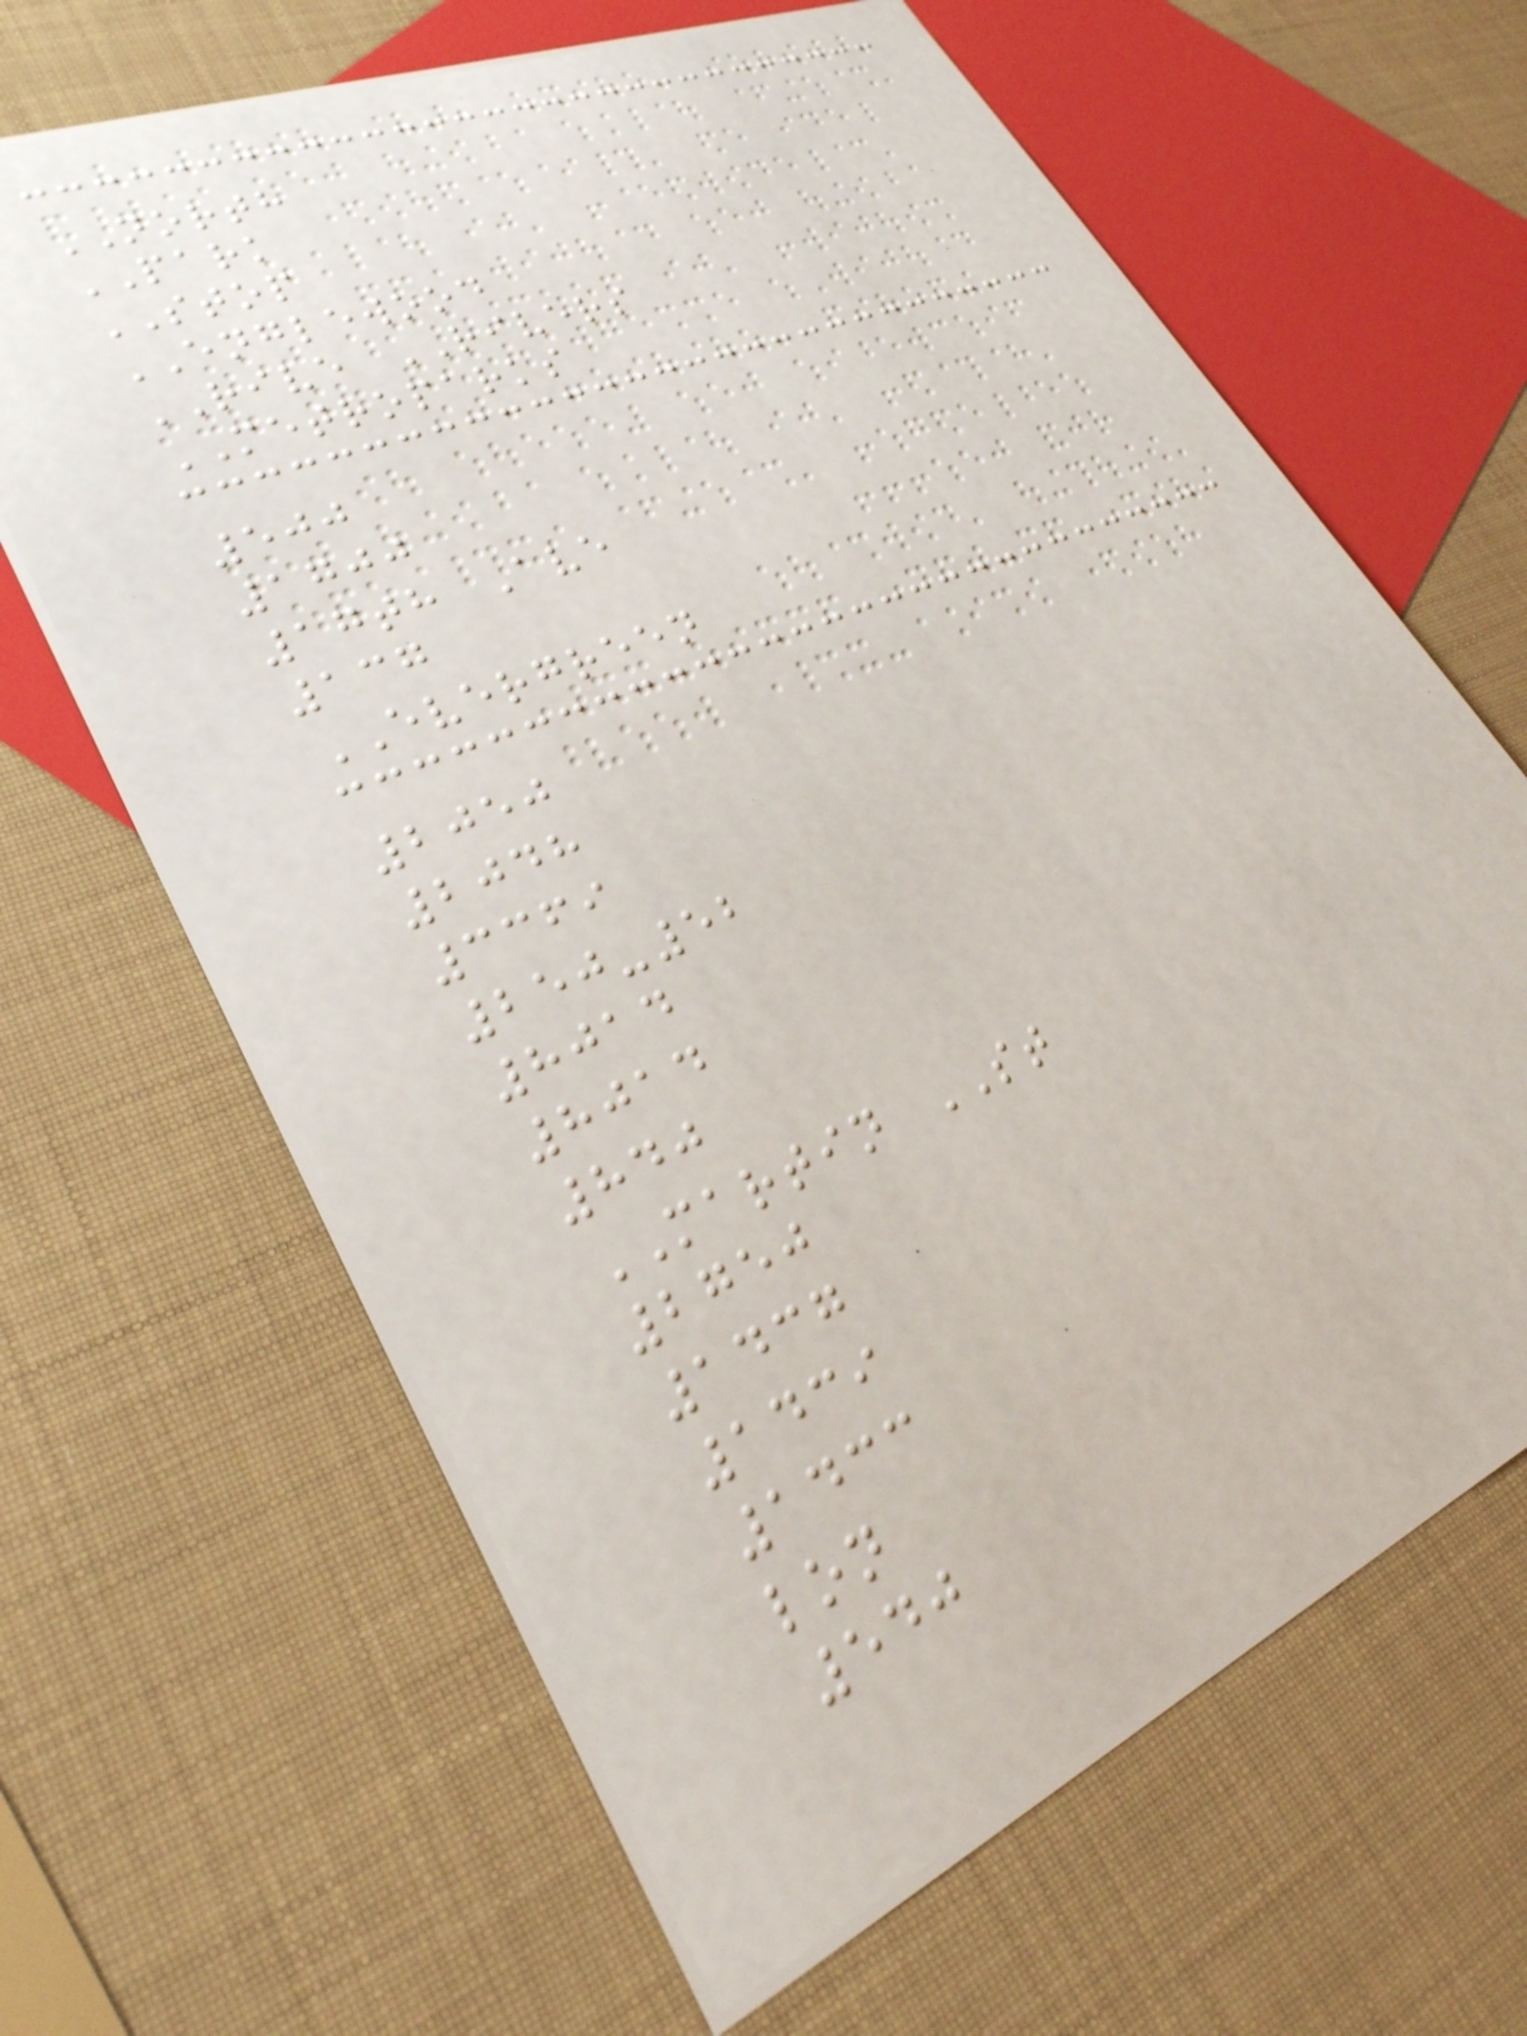NORTH
PARK
STOP
ENGLEWOOD
RIVE RIVERS
METROPARKS
500
1700
17th Ave
137
EVERGREEN
2050
2048
3369
250-52
8014
8014
840
MARTIN ST
2750
1437
1439
1433
lon
540
